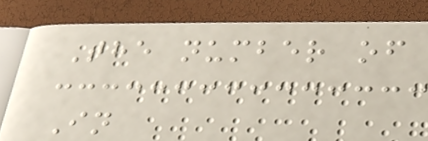The number of
In
